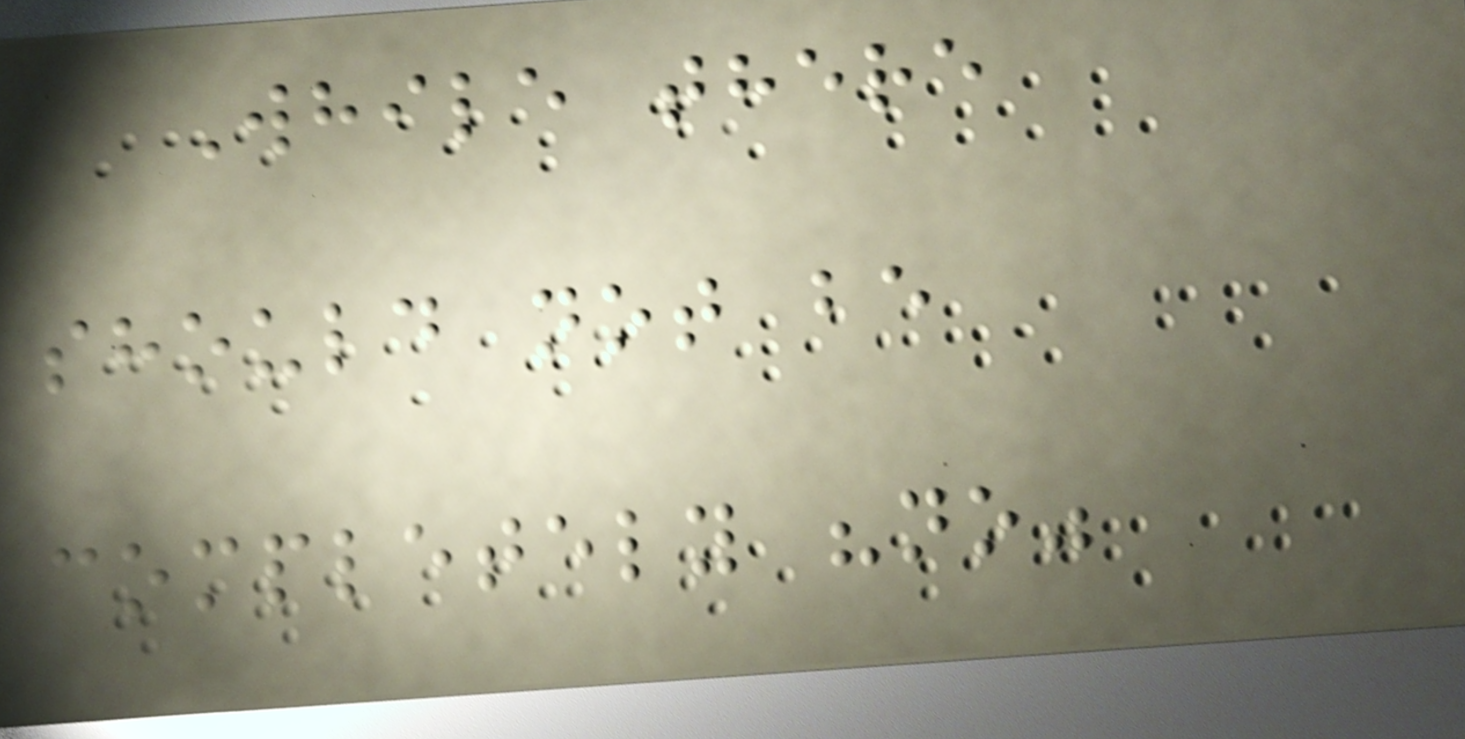While there
should not be
completely "no"
